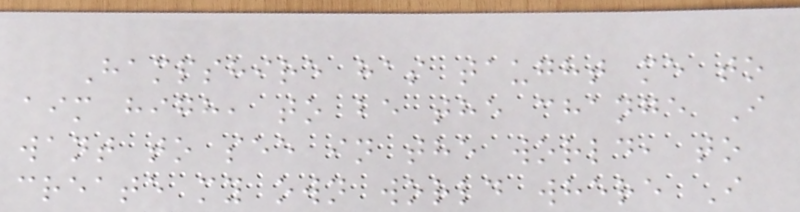Hampshire has taught me to
aim high, to be the change I
want to see in the world, to
create my own world where I
